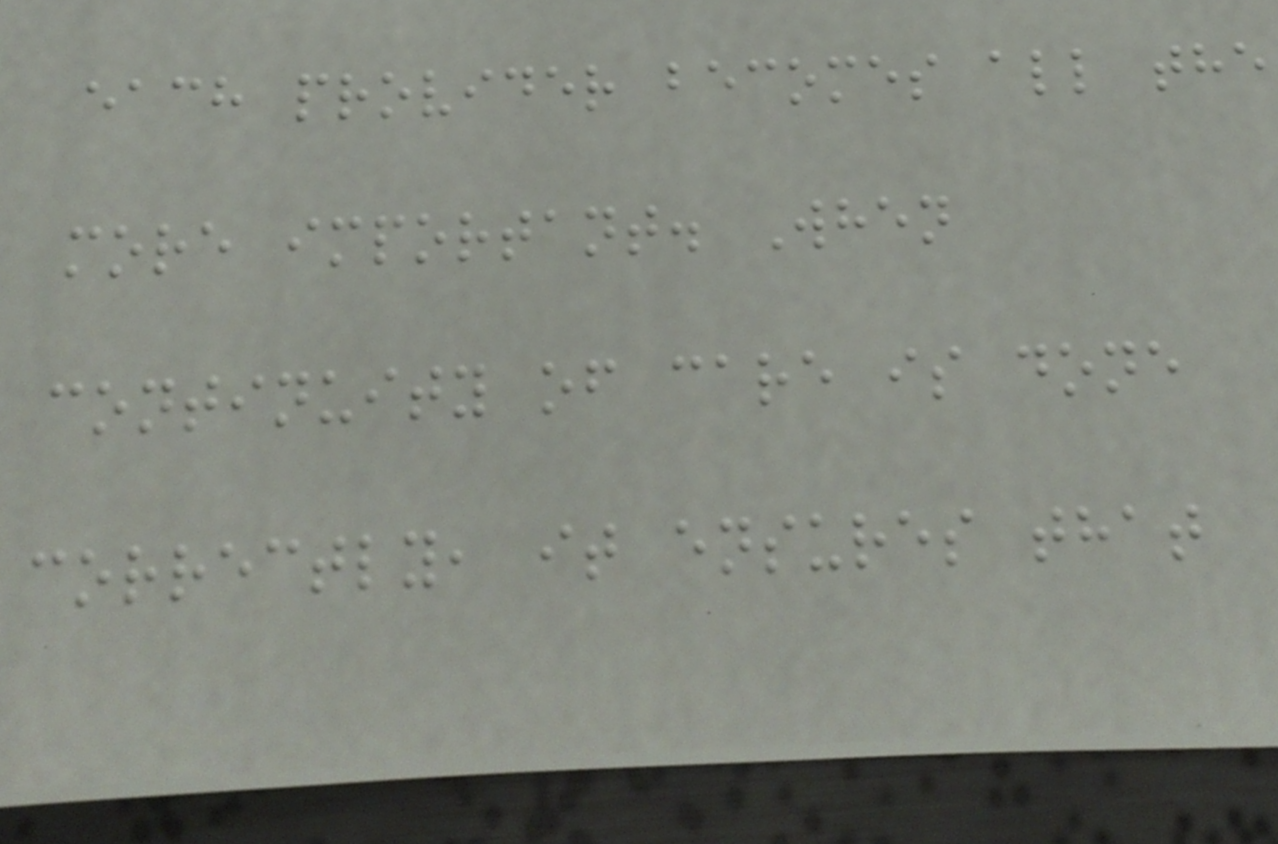each provider becomes all the
more important. When
continuity of care is done
correctly, it ensures that
